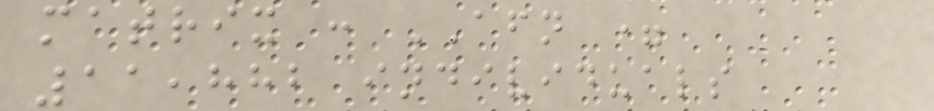matrix : AFN =
11,882 individuals
